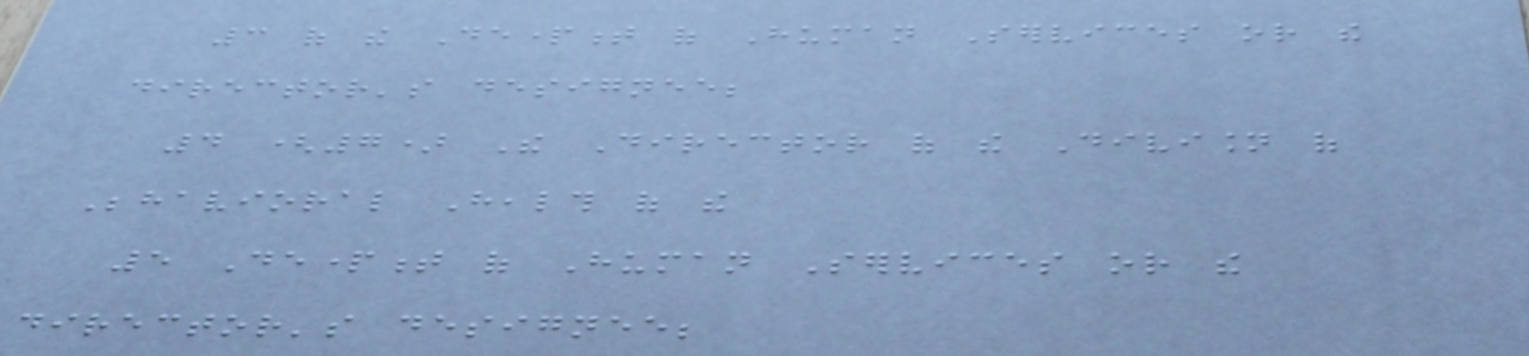3 of the Department of Human Services or the
director's designee;
4 (7) The Director of the Division of
Behavioral Health of the
5 Department of Human Services or the
director's designee;
